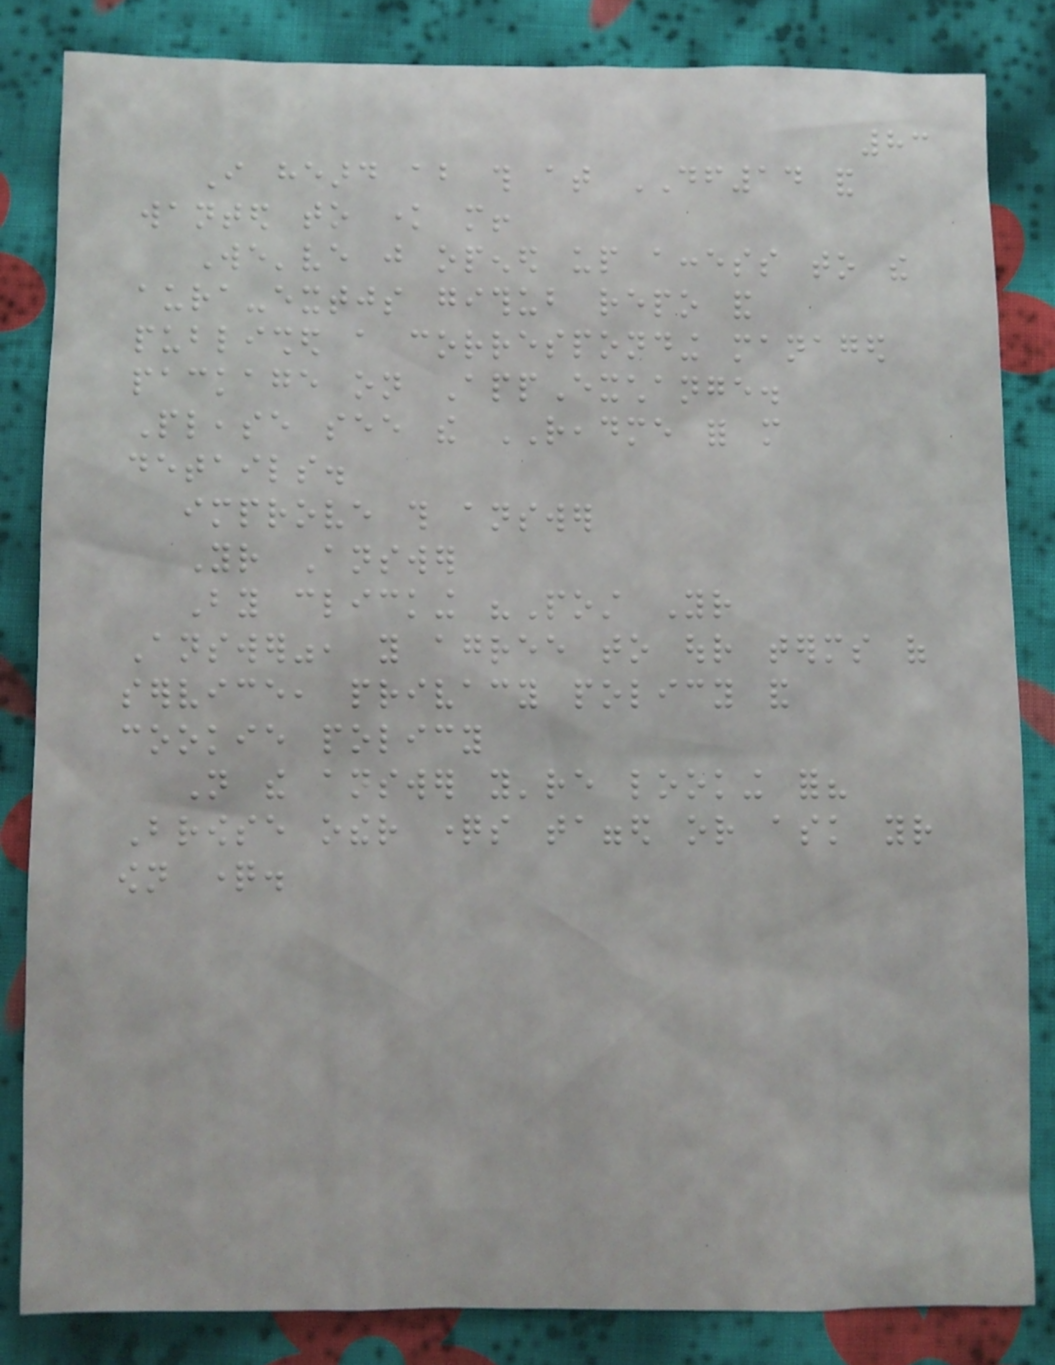83
I heard about this at DF14 and
wanted to know more!
We've just opened up access to the
aura-extjs github repo and
published a corresponding managed
package on AppExchange.
Please see the README for more
details.
improve this answer
Your Answer
By clicking "Post Your
Answer", you agree to our terms of
service, privacy policy and
cookie policy
Not the answer you're looking for?
Browse other questions tagged or ask your
own question.
